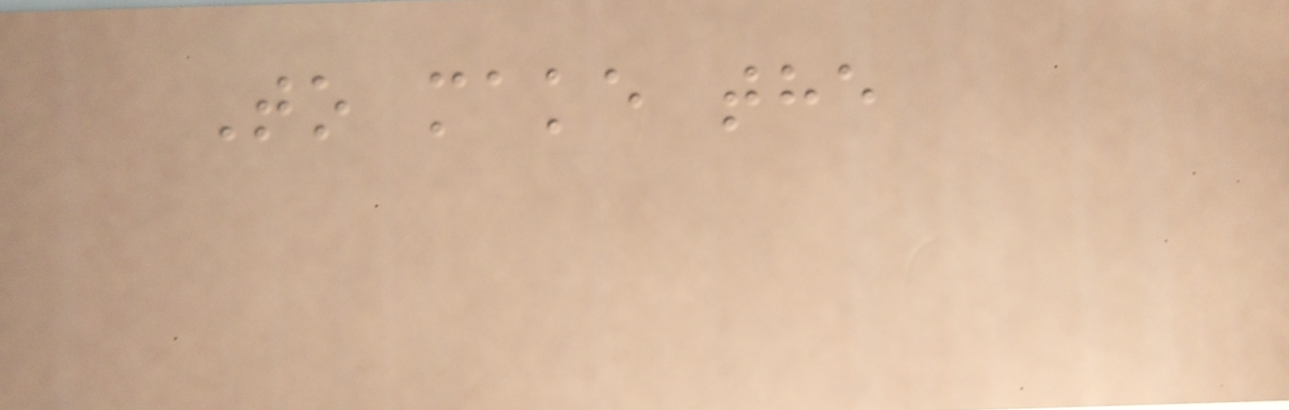To make the
